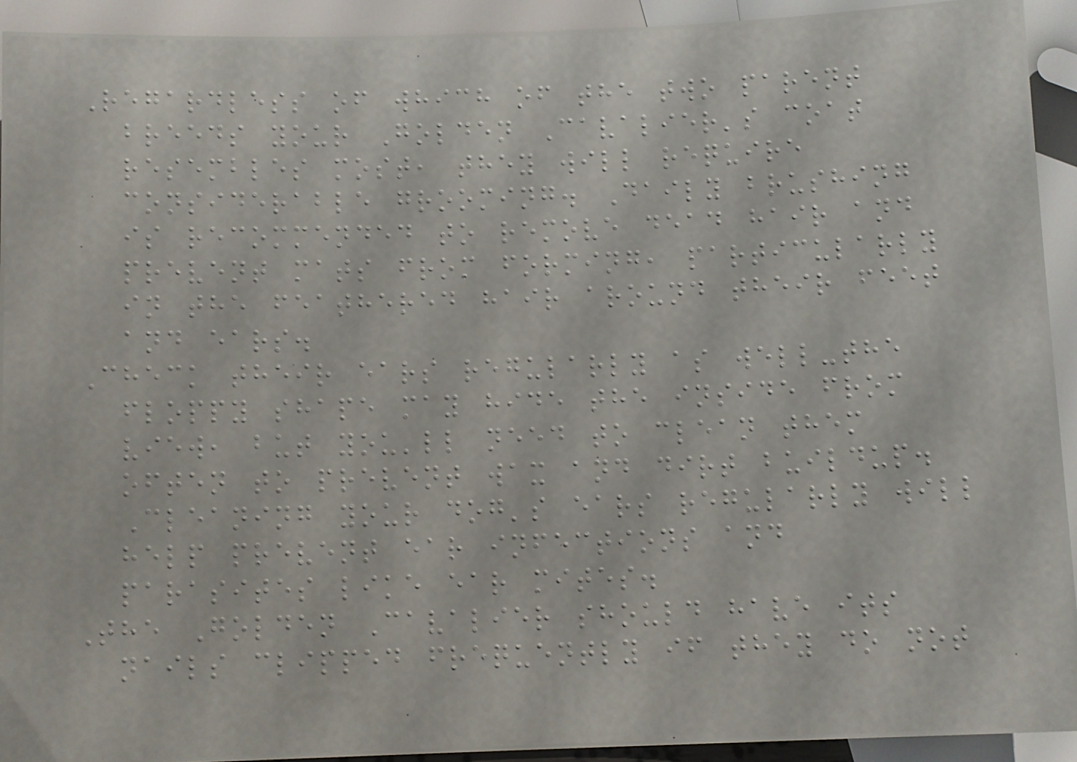Regardless of which of the two parent
breeds your Golden Cavalier's coat
resembles most, they will require
considerable grooming. Daily brushing
is recommended to remove dead hair and
prevent mats from forming, particularly
in the feathered hair around their feet
and ears.
Check their ears regularly as well-the
floppy shape may hide the inside from
view, but you'll need to clean them
often to prevent wax and dirt buildup.
Cleaning your dog's ears regularly will
help prevent ear infections and
parasites like ear mites.
The Golden Cavalier should have its
nails clipped frequently if they do not
